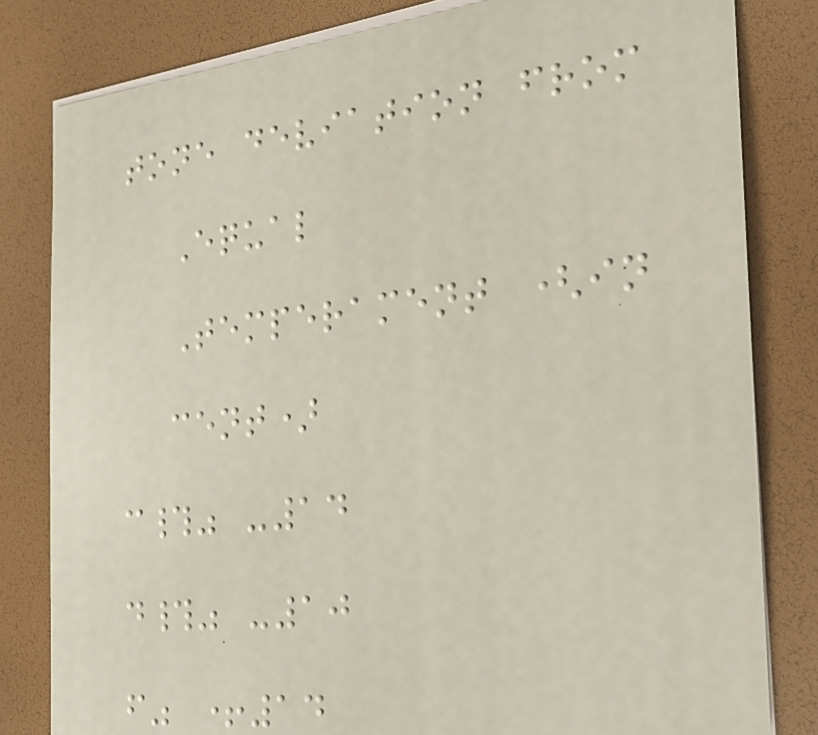tone deviation from
Equal
Temperament (in
cent)
c#" -14
d#" -10
f" +14
